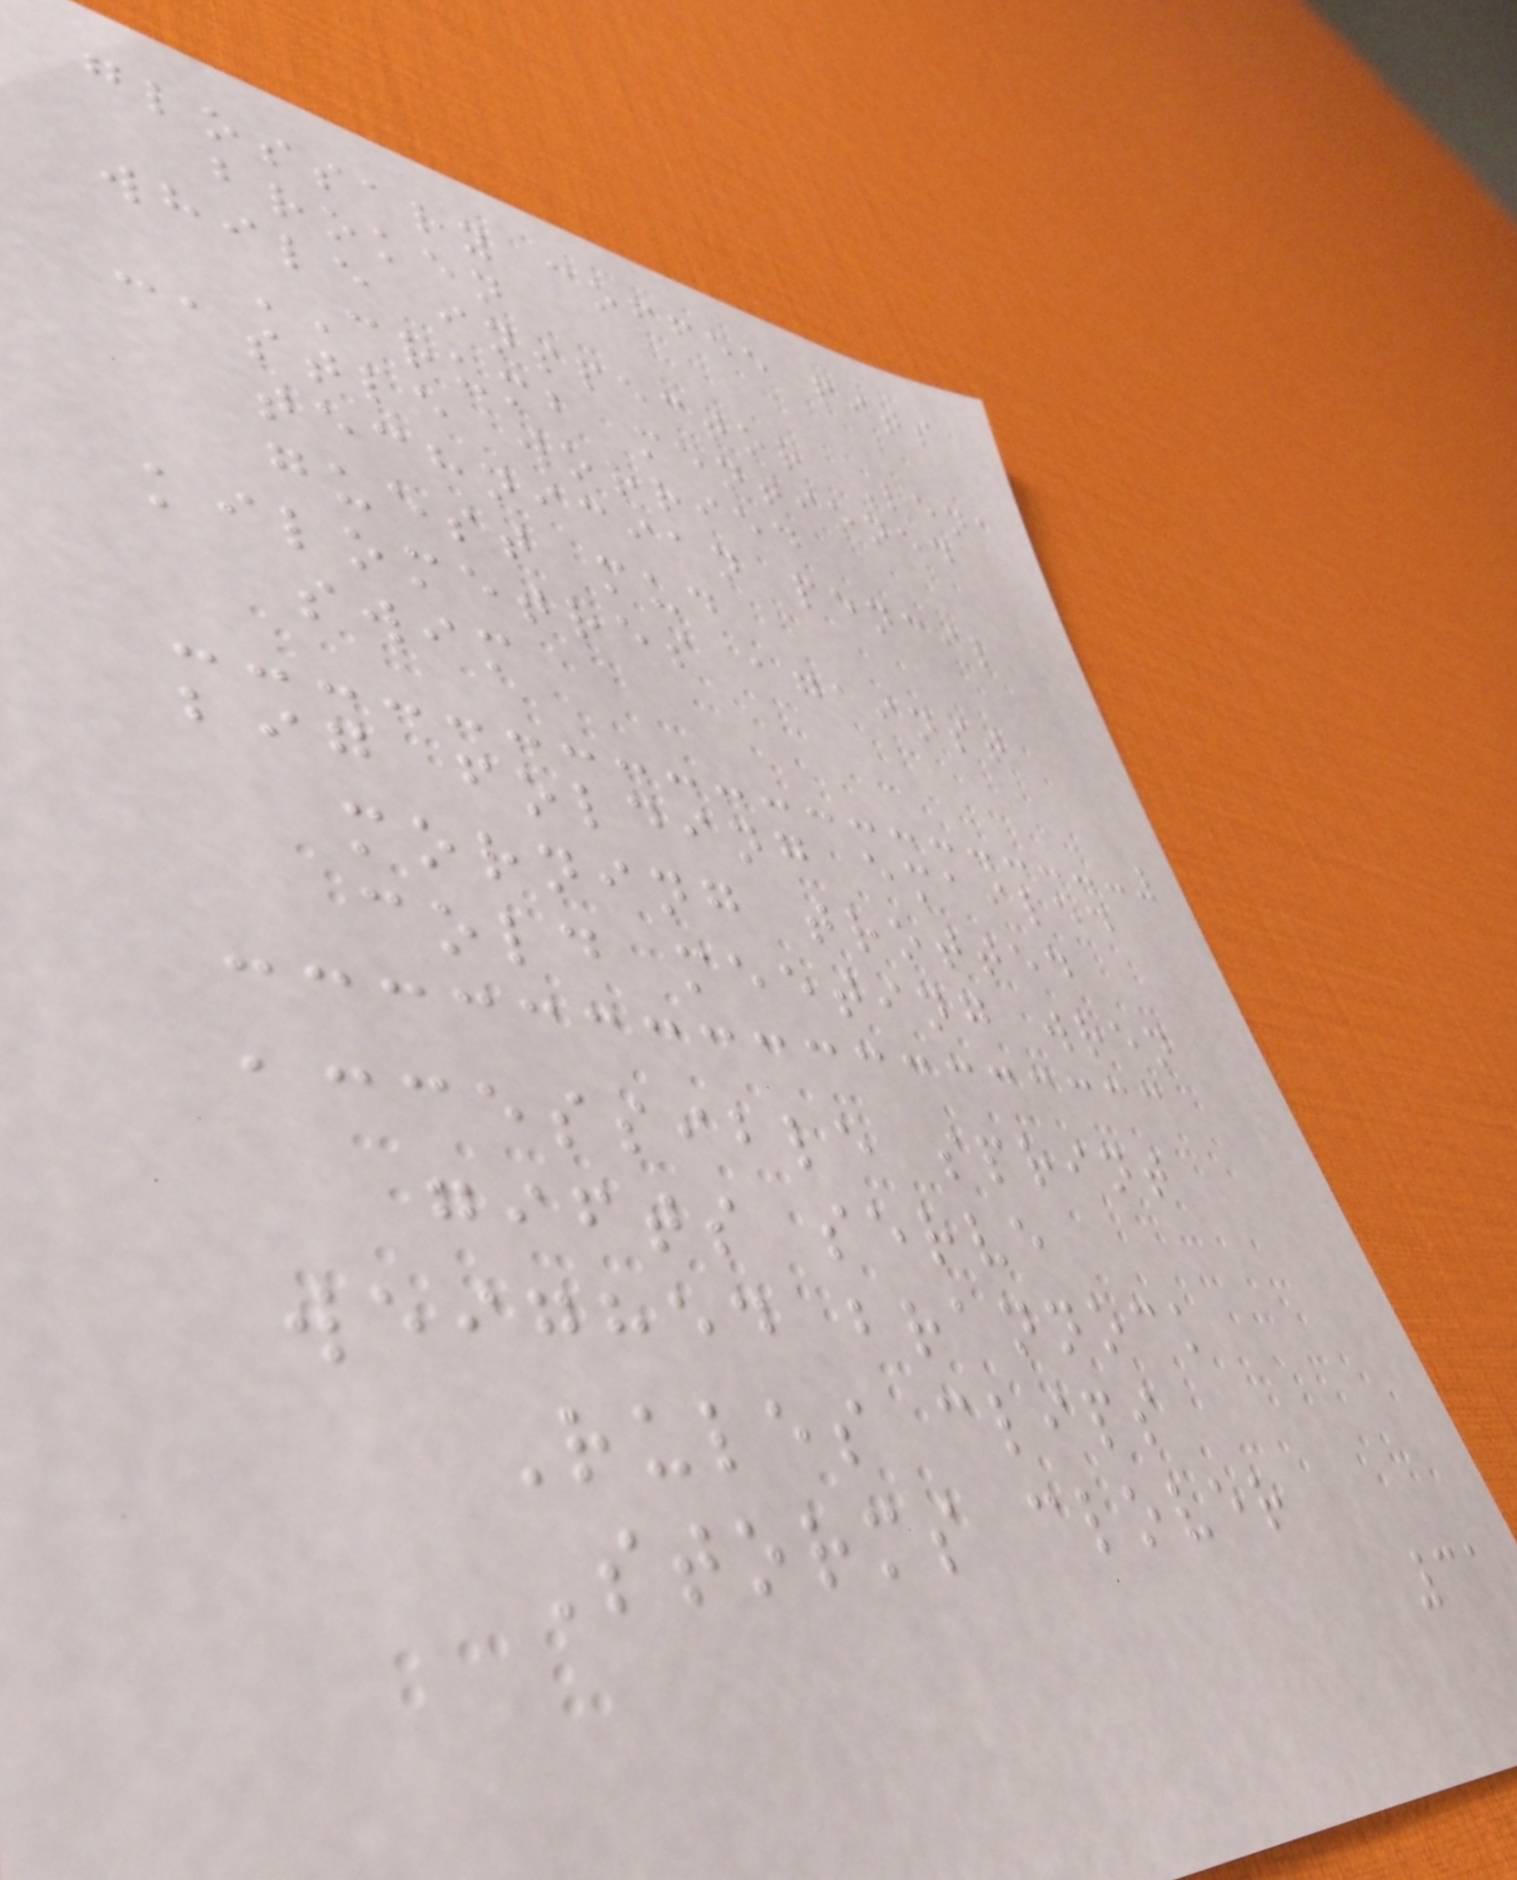glossary coffee pits
broken
while inspector Lena
CRUMB mentioned
castle worried
technician pencil
guest mud
kilometres against
swim
big folding emailed
morning trotted
cold meeting wren
accessible sprint
gifts serve
weighed brannock
Rules clips
Storms clover
31
